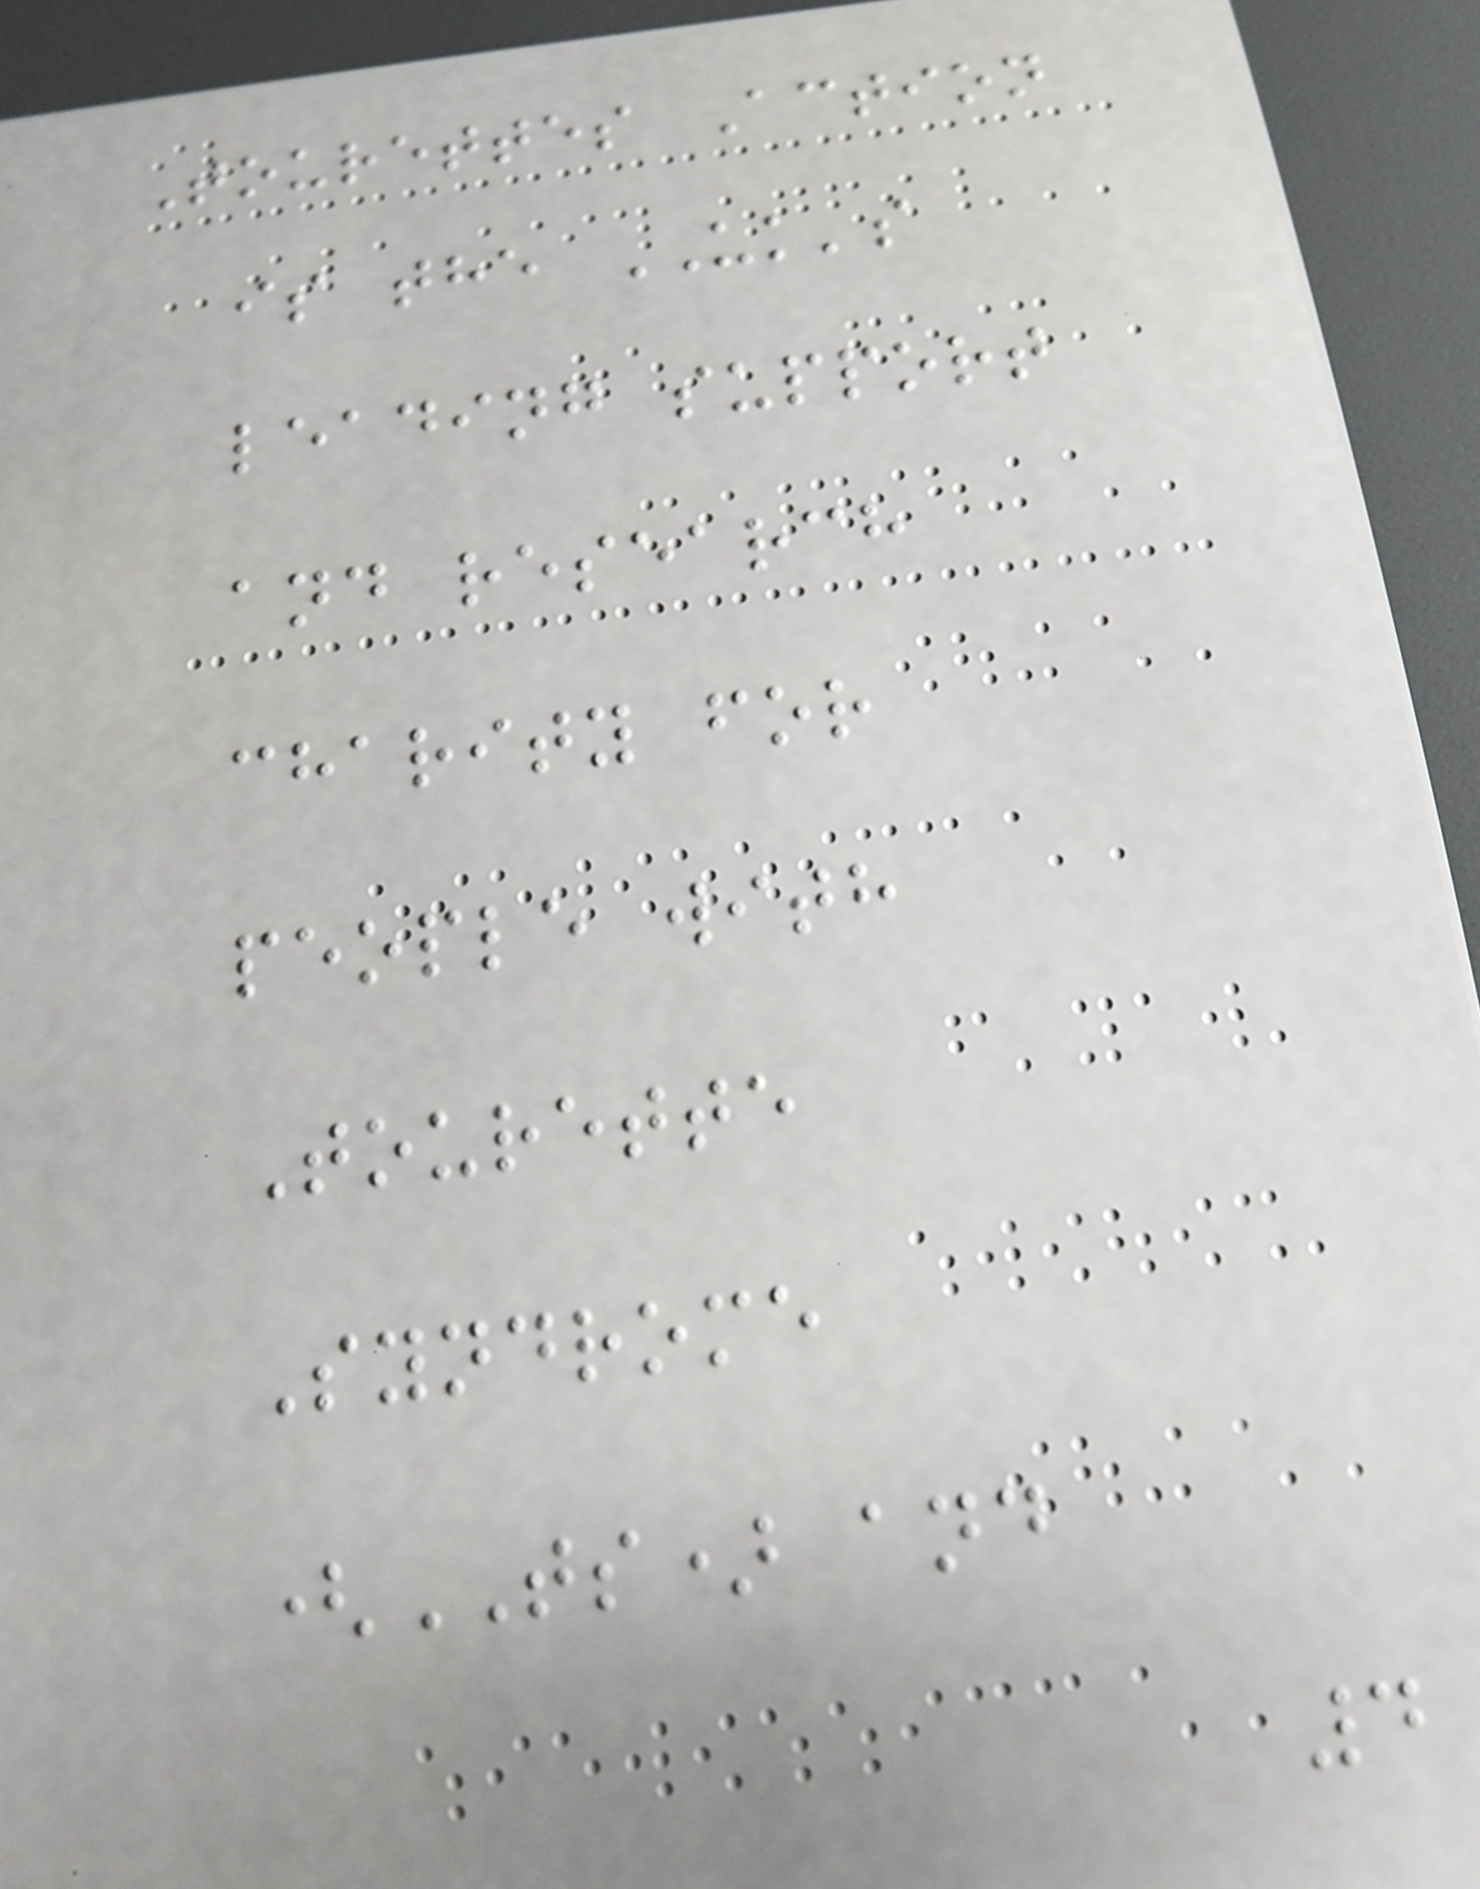Tourettes Action
is the UK's
leading support
and research
charity for
people with
Tourette
Syndrome
(TS) and
4
